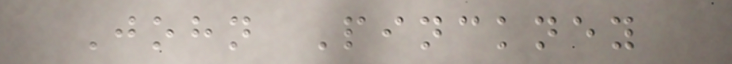John Pinckney
